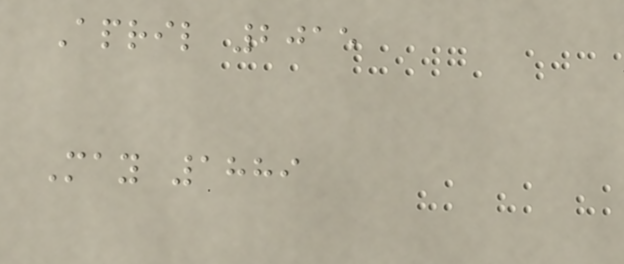April 2015
May 1889
